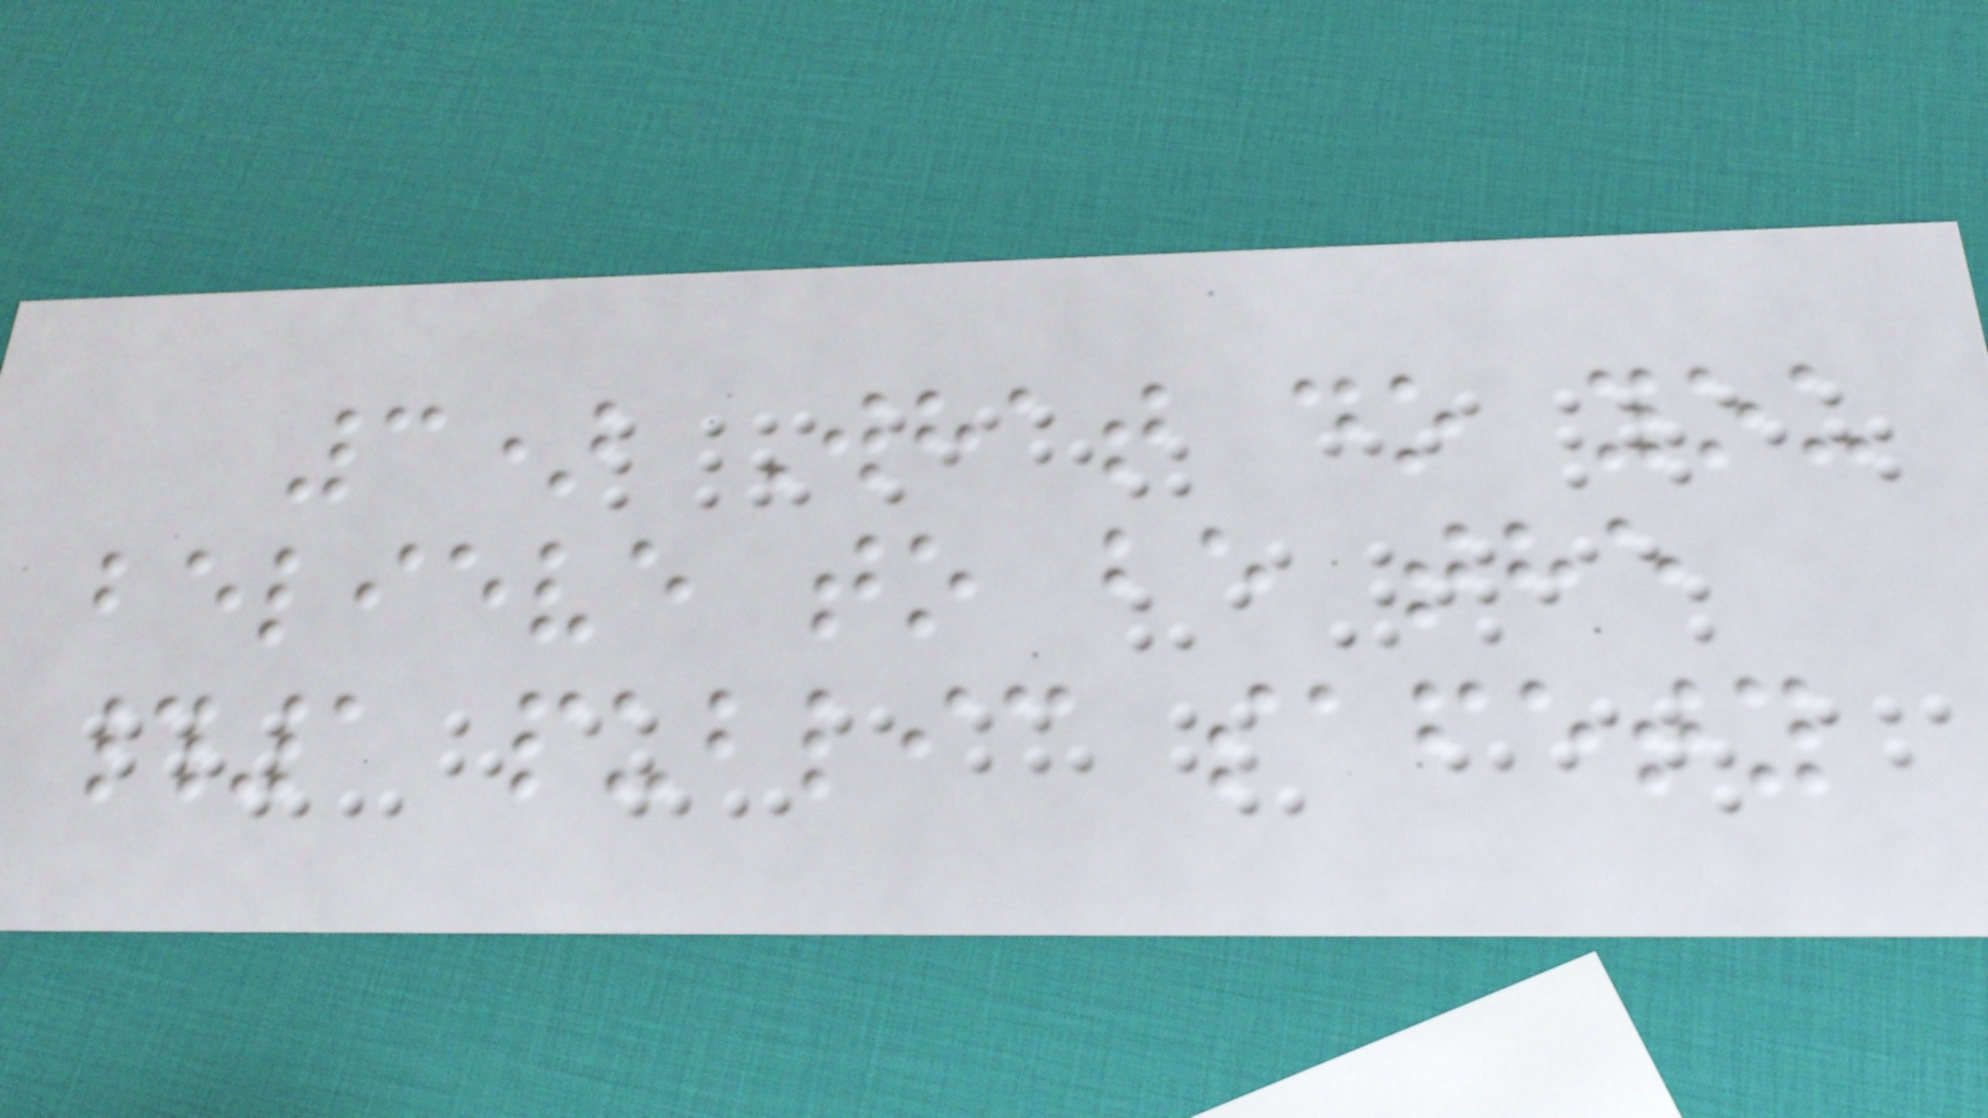3) What do you
believe to be the
#1 public safety
